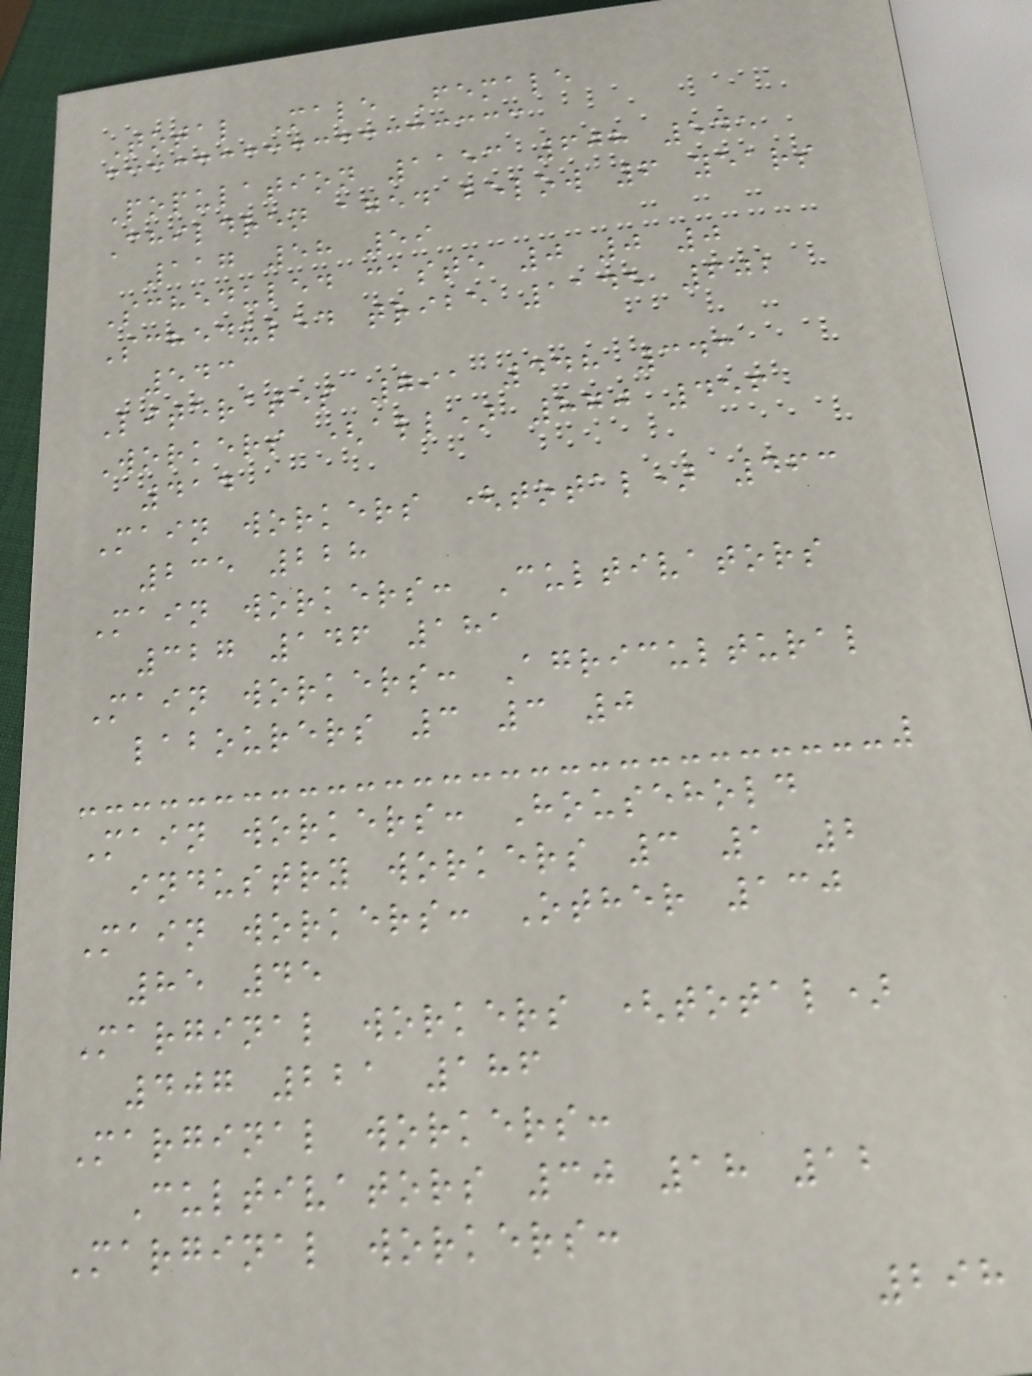Total Male Female
Population 1153 608 545
Children aged below 6 years
117 58 59
Scheduled caste 0 0 0
Scheduled tribe 1145 602
543
Literates 791 448 343
Workers (all) 870 456
414
Main workers (total) 463
235 228
Main workers: Cultivators
327 146 181
Main workers: Agricultural
labourers 3 3 0
Main workers: Household
industry workers 3 1 2
Main workers: Other 130
85 45
Marginal workers (total)
407 221 186
Marginal workers:
Cultivators 30 18 12
Marginal workers:
298
